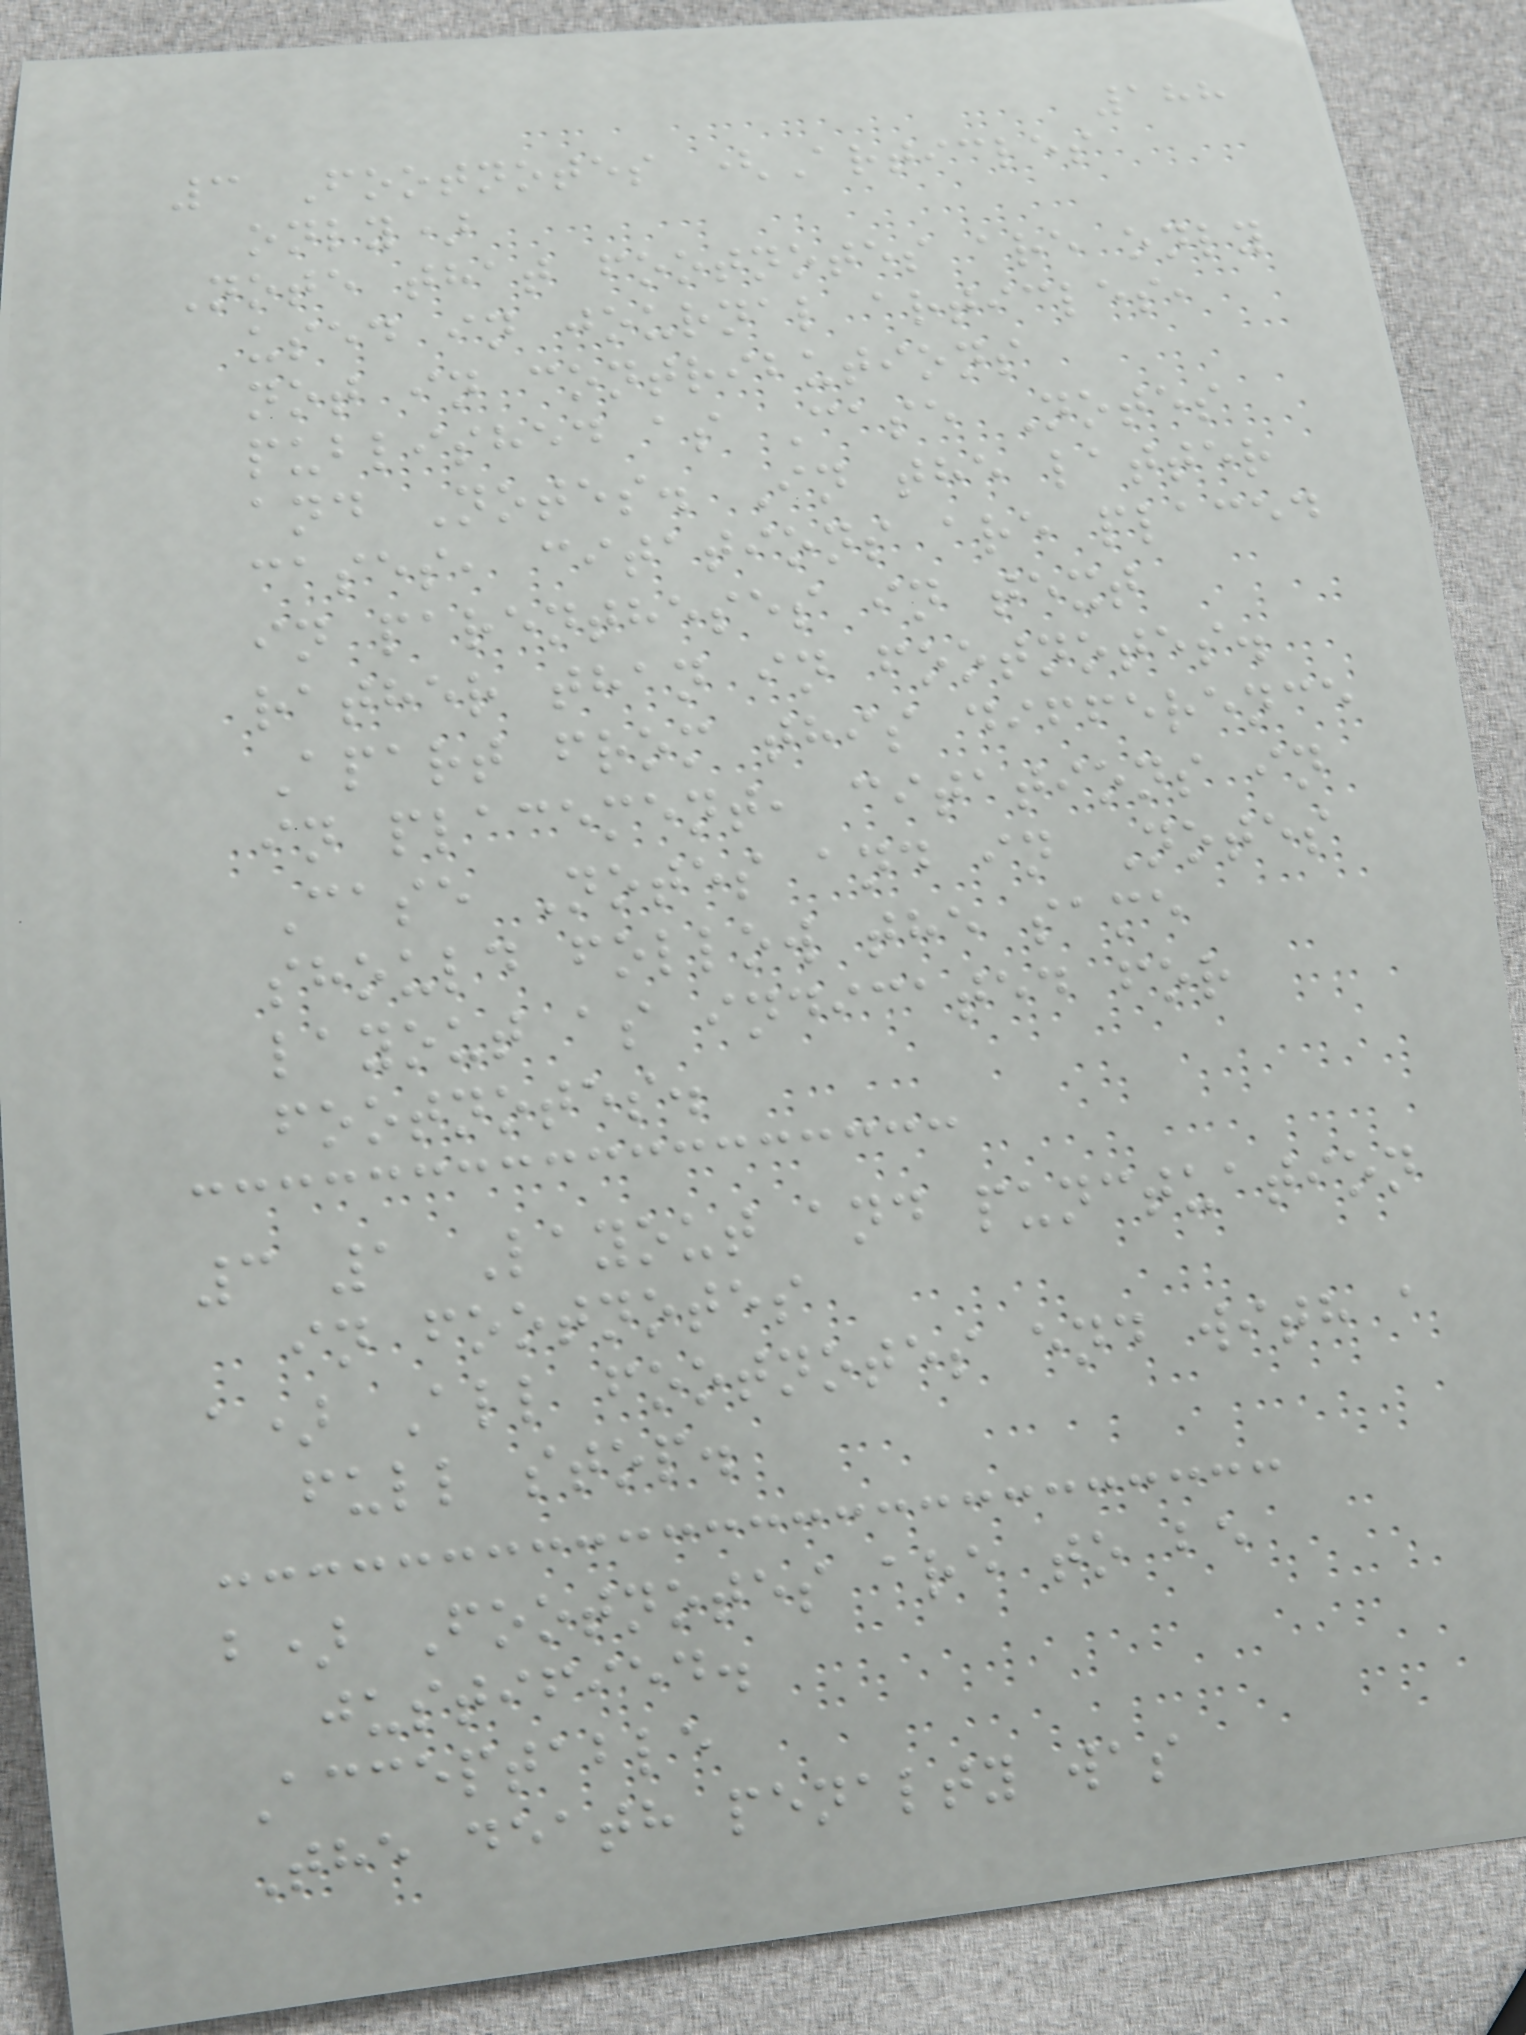188
3 Footnotes (Articles
only)
Note that footnotes are only
used in journal articles,
not in contributions
published as Case Notes
and Notes. In the latter
cases, citations are placed
in parentheses in text
rather than in footnotes.
Apart from this difference
in placement, citations in
Case Notes and in Notes
should follow the same
layout as indicated for
footnotes.
3 1 Layout and punctuation
in footnotes
a) All footnotes end with a
full stop.
b) Footnotes are to be
justified.
Acceptable
The death penalty was
